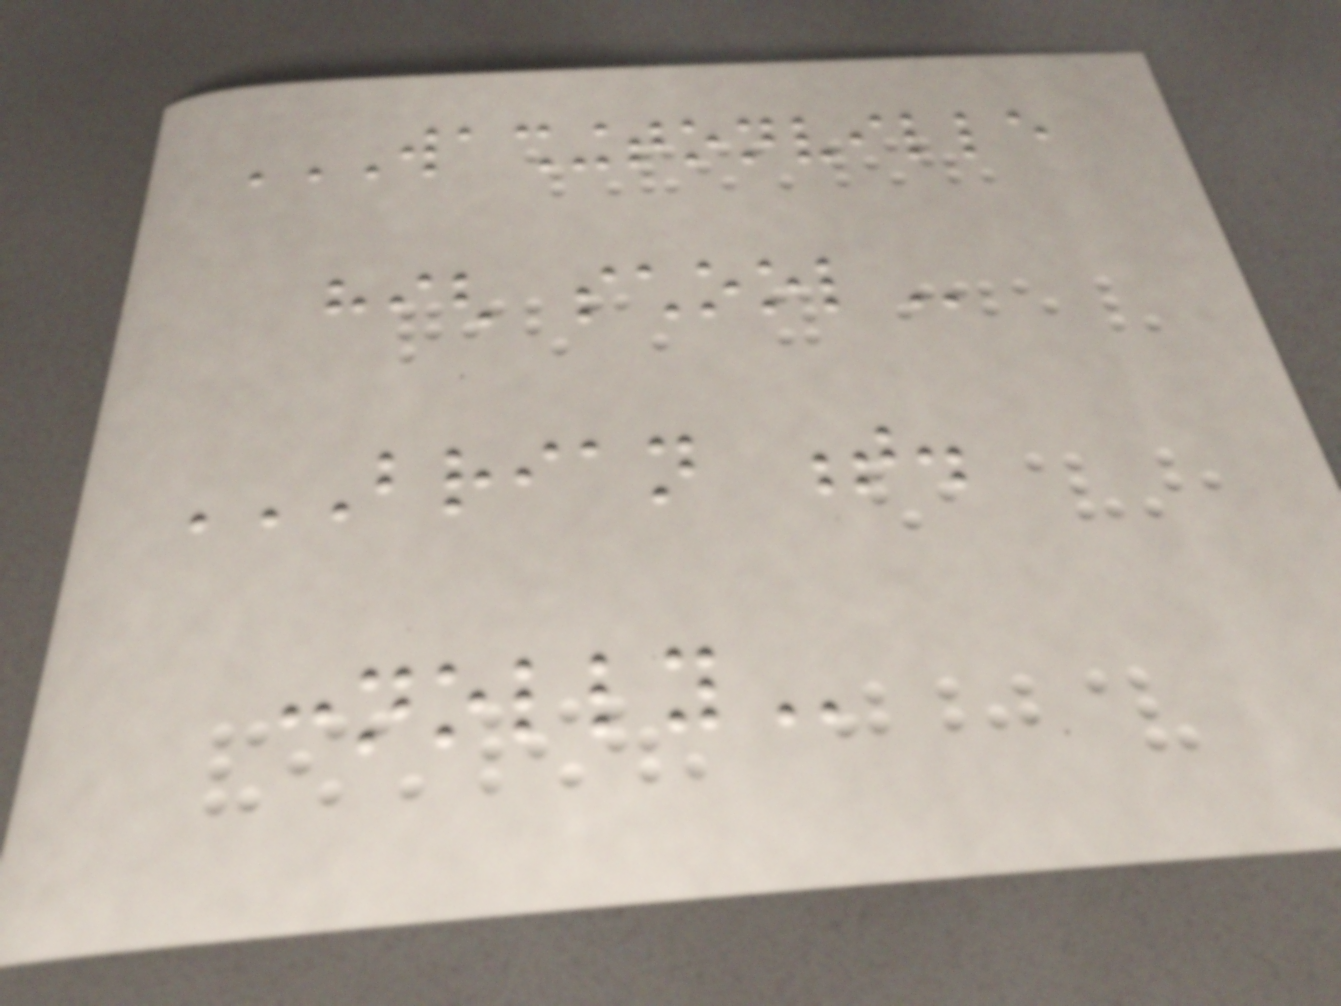WASHINGTONVILLE
HIGH SCHOOL
BRIAN T.
CONNOLLY
